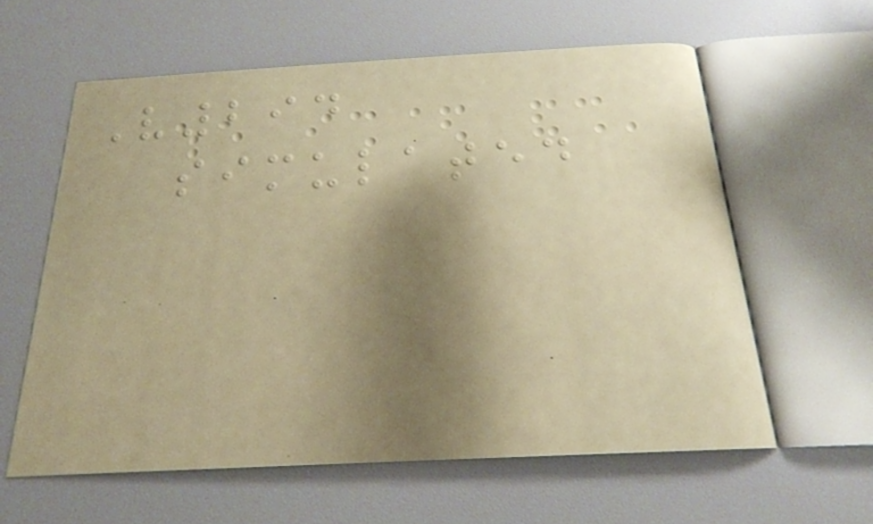V294
simulated
